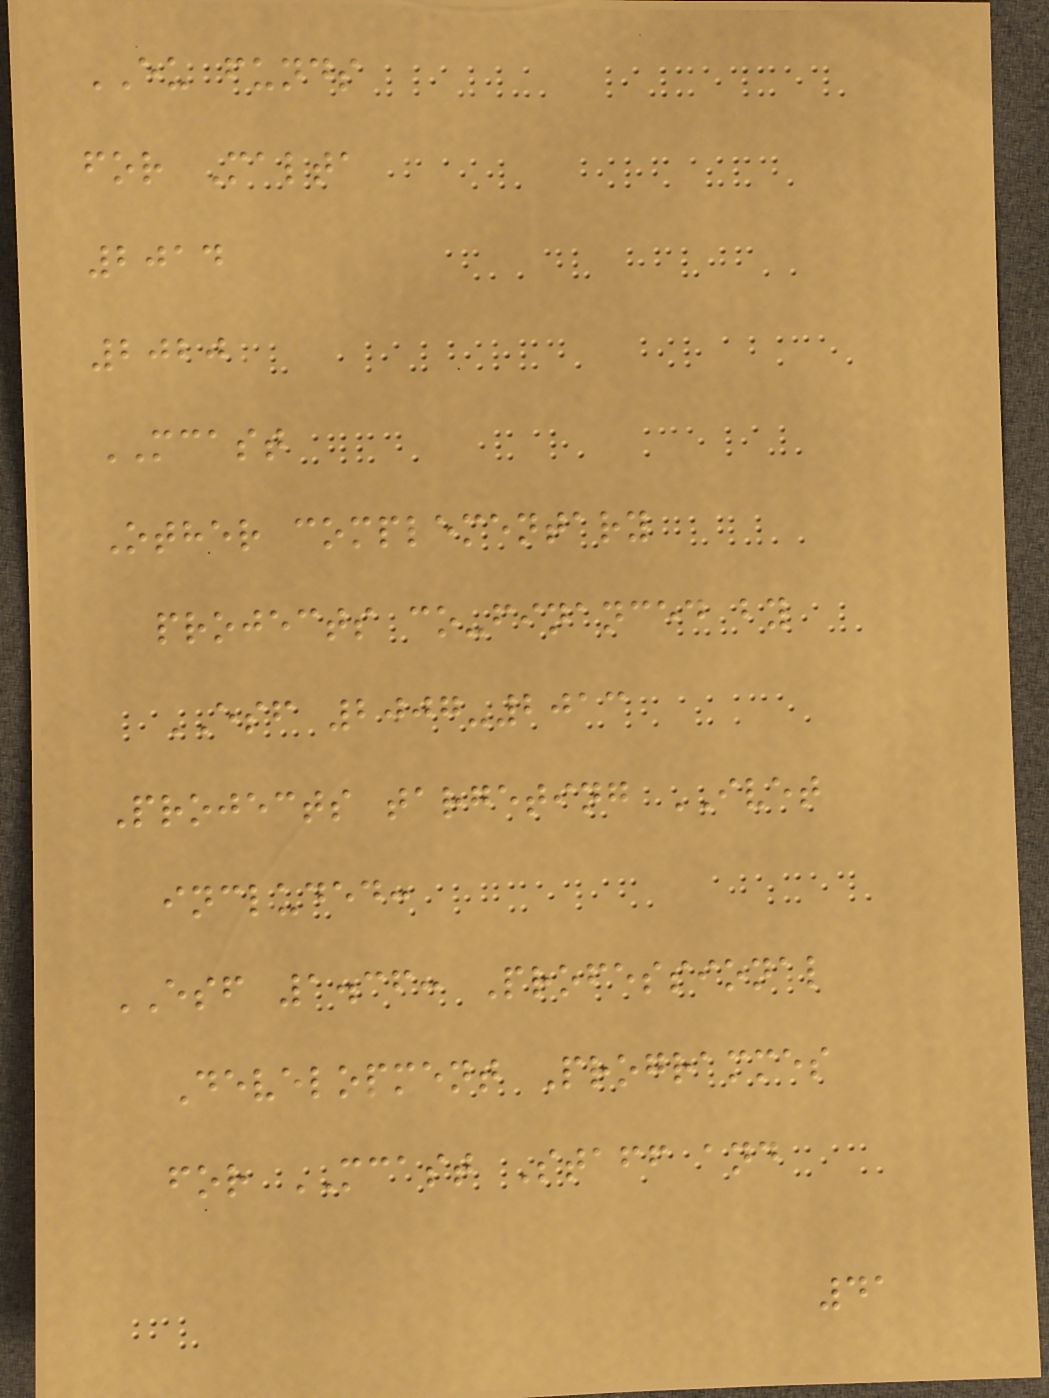EU funds
for Malta
2014
2020
MCAST
Other complementary
projects co-financed by
ESF 2007-2013
Projects targeting IVET
included:
ESF 1.36: Professional
Development Programmes
for MCAST Staff and
41
